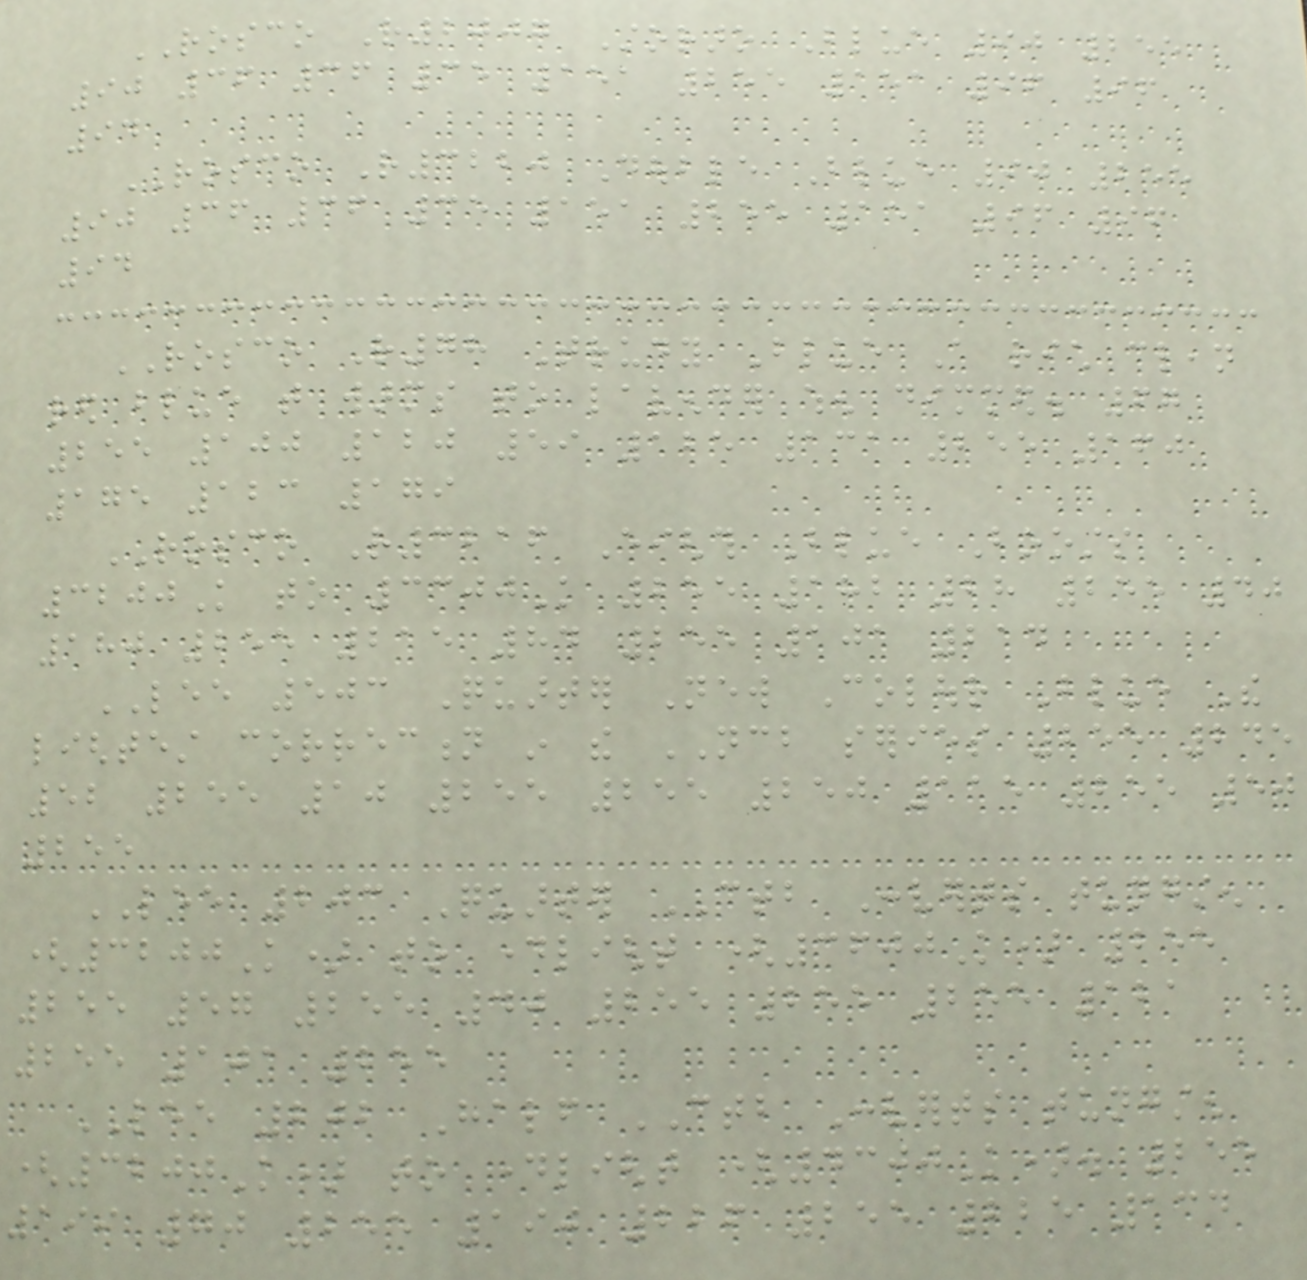ROSCO R2007 Storaro Blue 90 255
90 36 36 35 151 255 151 96 96
94
ROSCO R3220 Double Blue 90 255
90 36 36 35 151 255 151 96 96
94
ROSCO R78 Trudy Blue A rich clean
red blue that warms to lavender when dimmed. 67
255 100 120 59 125 131 255 160
175 123 179
ROSCO R3216 Eighth Blue Boosts
3200K to 3300K 255 182 28 255 40
180 255 215 84 255 101 214
LEE 503 Quarter New Colour Blue The
lightest correction in the NCB series 255 245
52 255 10 255 255 250 115 255 50
255
LEE 203 Quarter CTB Converts tungsten
(3200K) to daylight (3600K) 255
255 57 255 40 255 255 255 121
255 101 255
LEE 202 Half CTB Converts tungsten
(3200K) to daylight (4300K). 255
199 70 255 190 226 255 225 134
